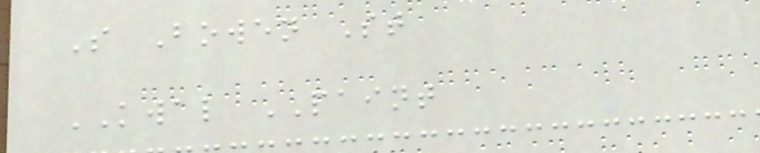S Bowen St
KWAL PAINT
